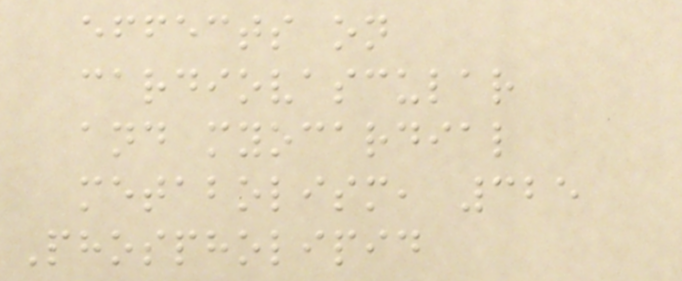effects on
cardiovascular
and myocardial
metabolism, 325
Phospholipid
